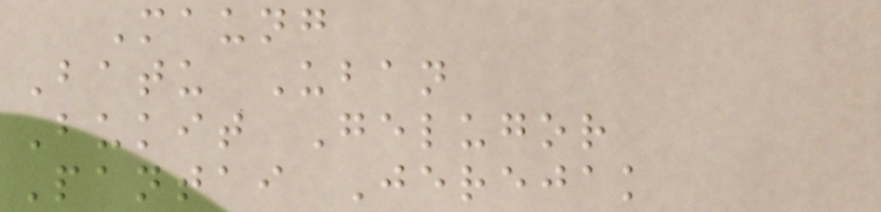Maung
Batu Uban
Bukit Gelugor
Pantai Jerejak
